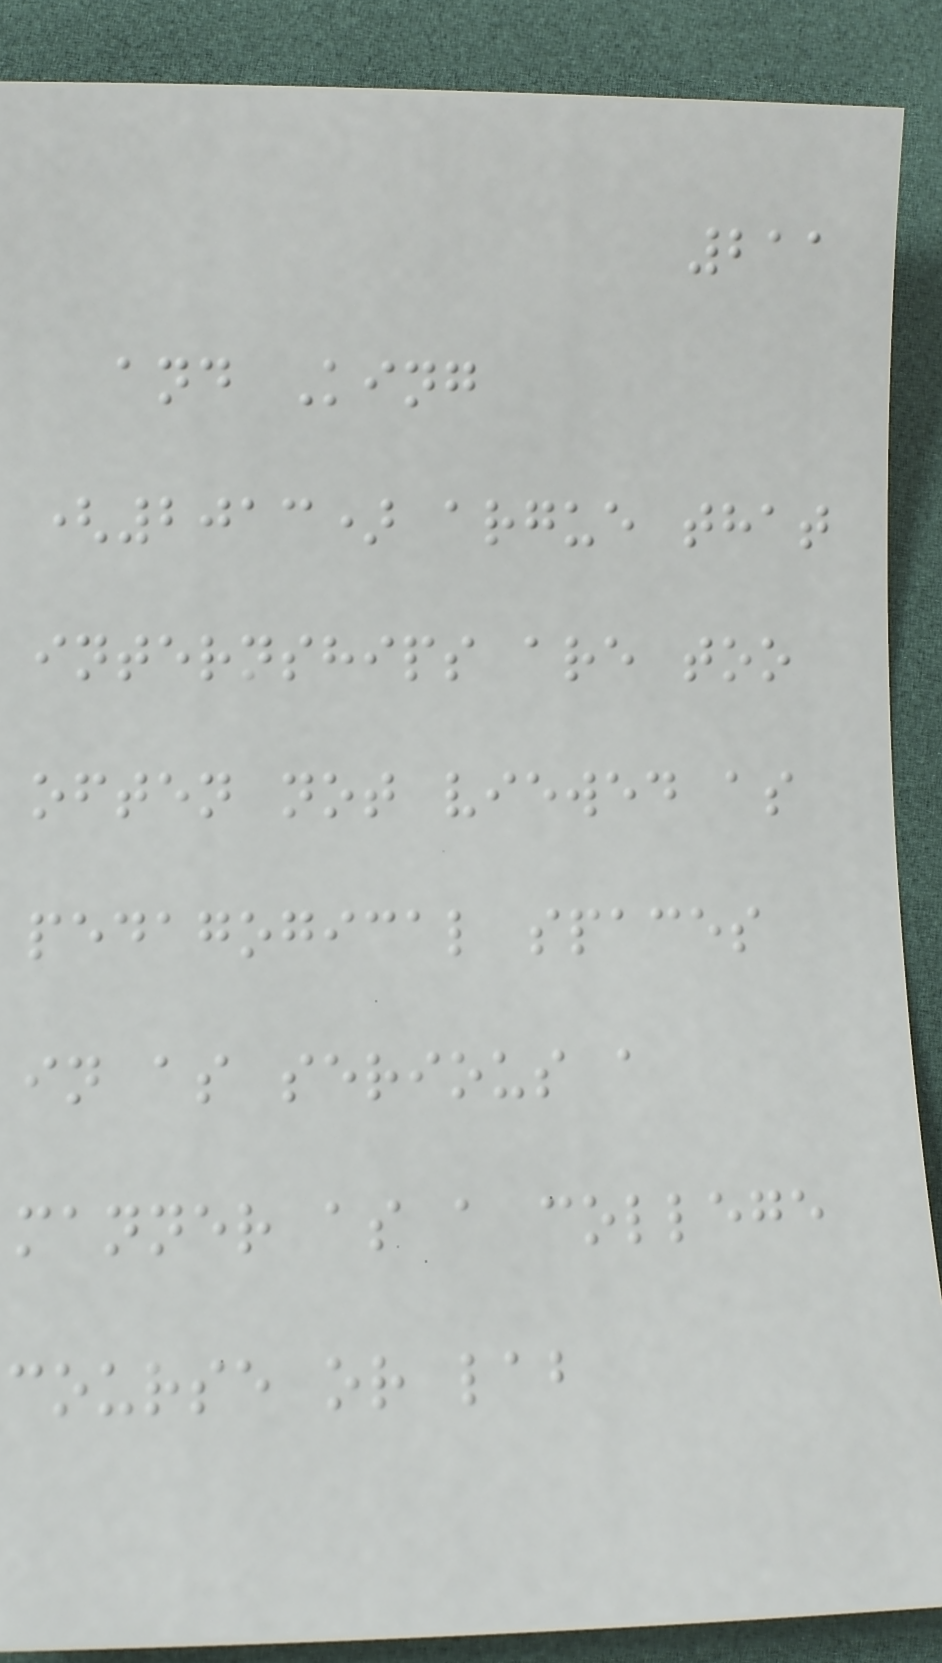211
and King
(2013) argue that
internships are too
often not viewed as
pedagogical spaces
in as serious a
manner as a college
course or lab
